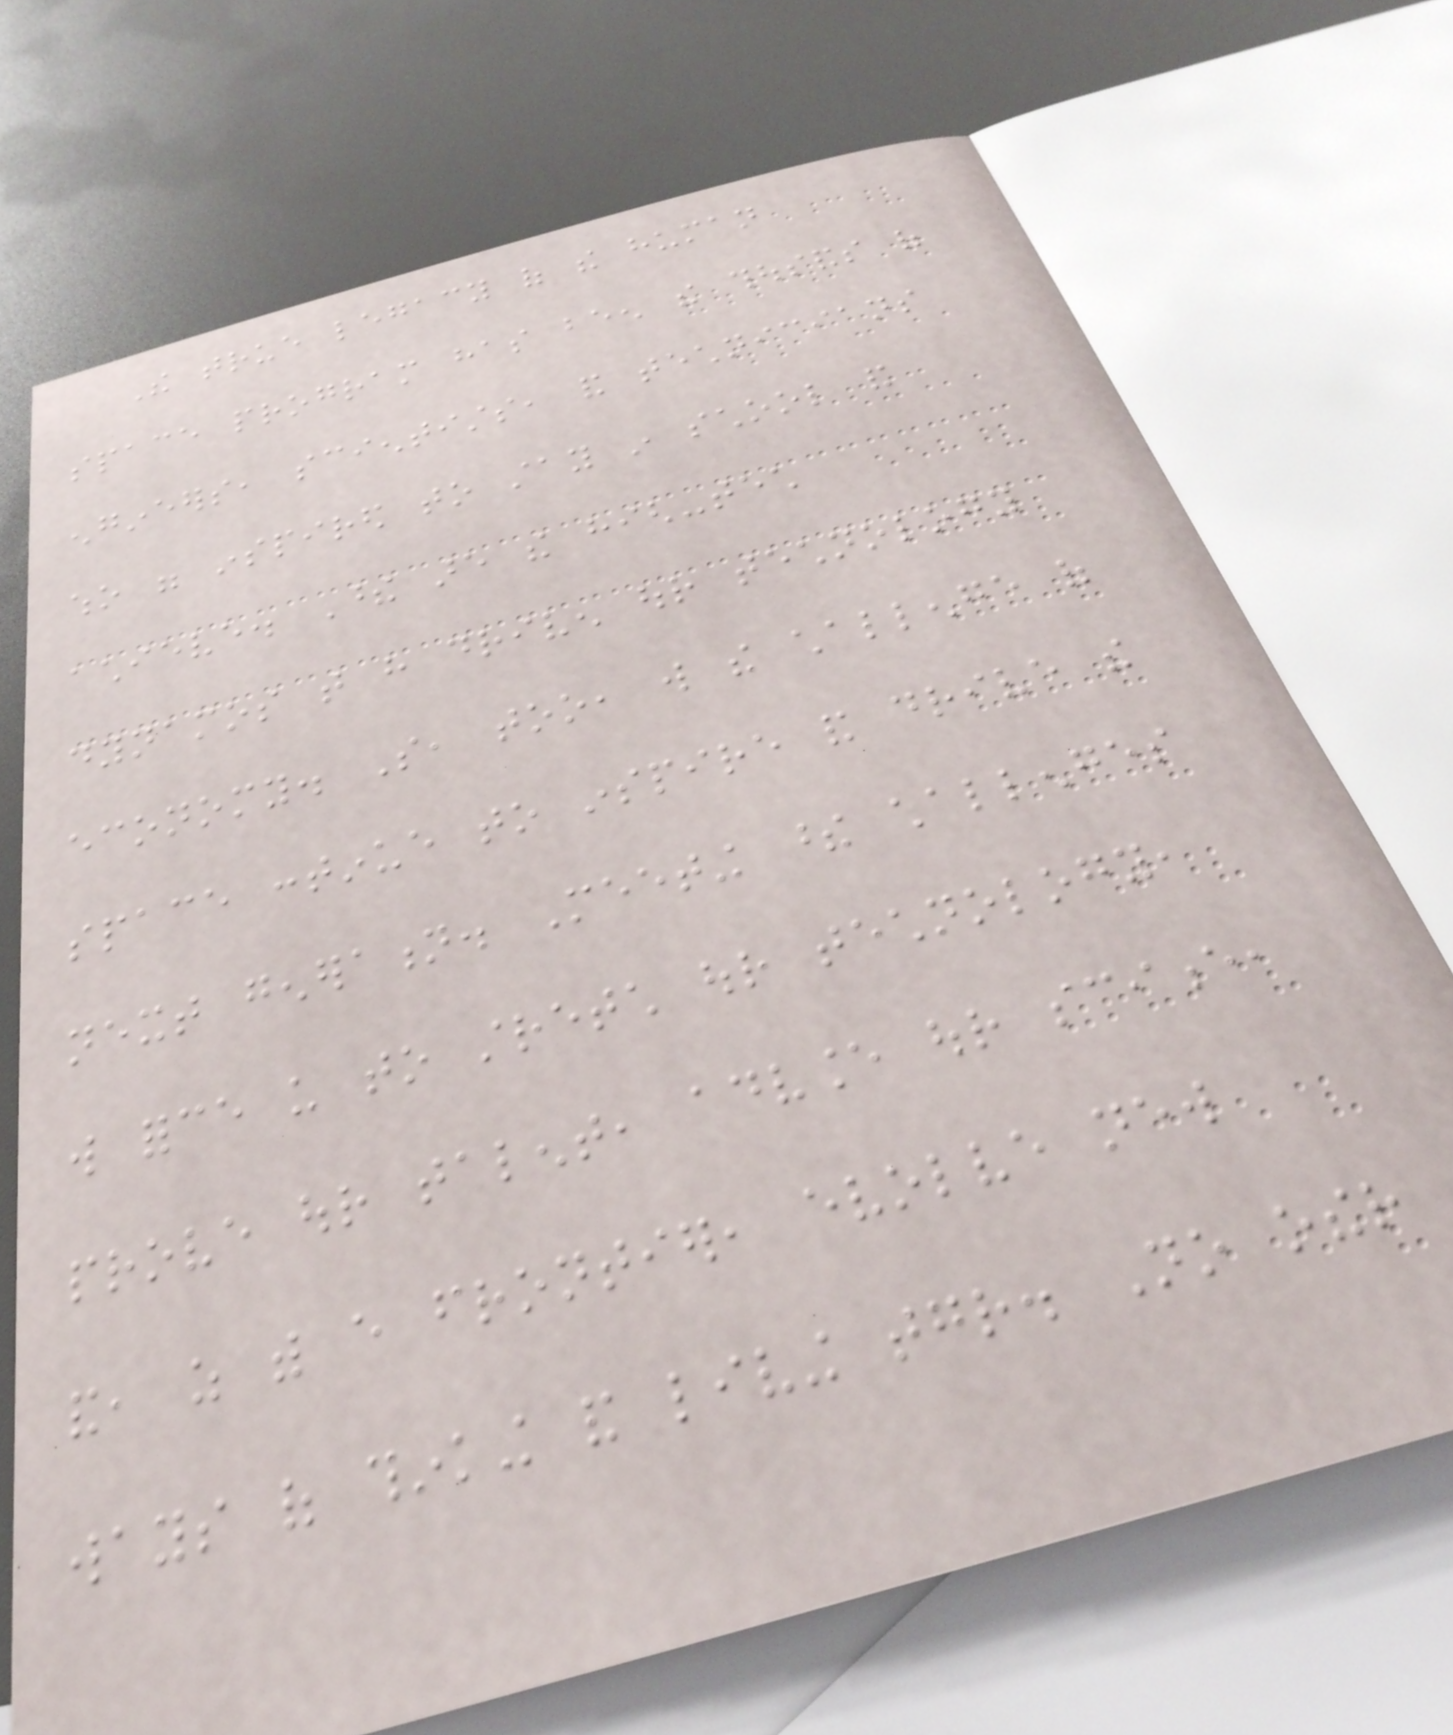The true legacy of the human
space program has been the thousands of
engineers, scientists, and technicians
who were inspired to stay in school and
achieve. These are the high-tech
dynamos that have driven our technology
economy. So, too, will the challenge of
space continue to inspire and drive the
next generation. Meeting these challenges
will force us to stretch our technology,
prove our talent, advance our science,
and, as with every frontier, evolve new
ways of thinking and living together. No other
